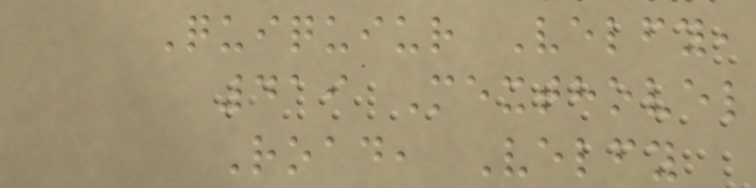Quiquiur Velfy,
419 Mexthovel
Road, Velfy
